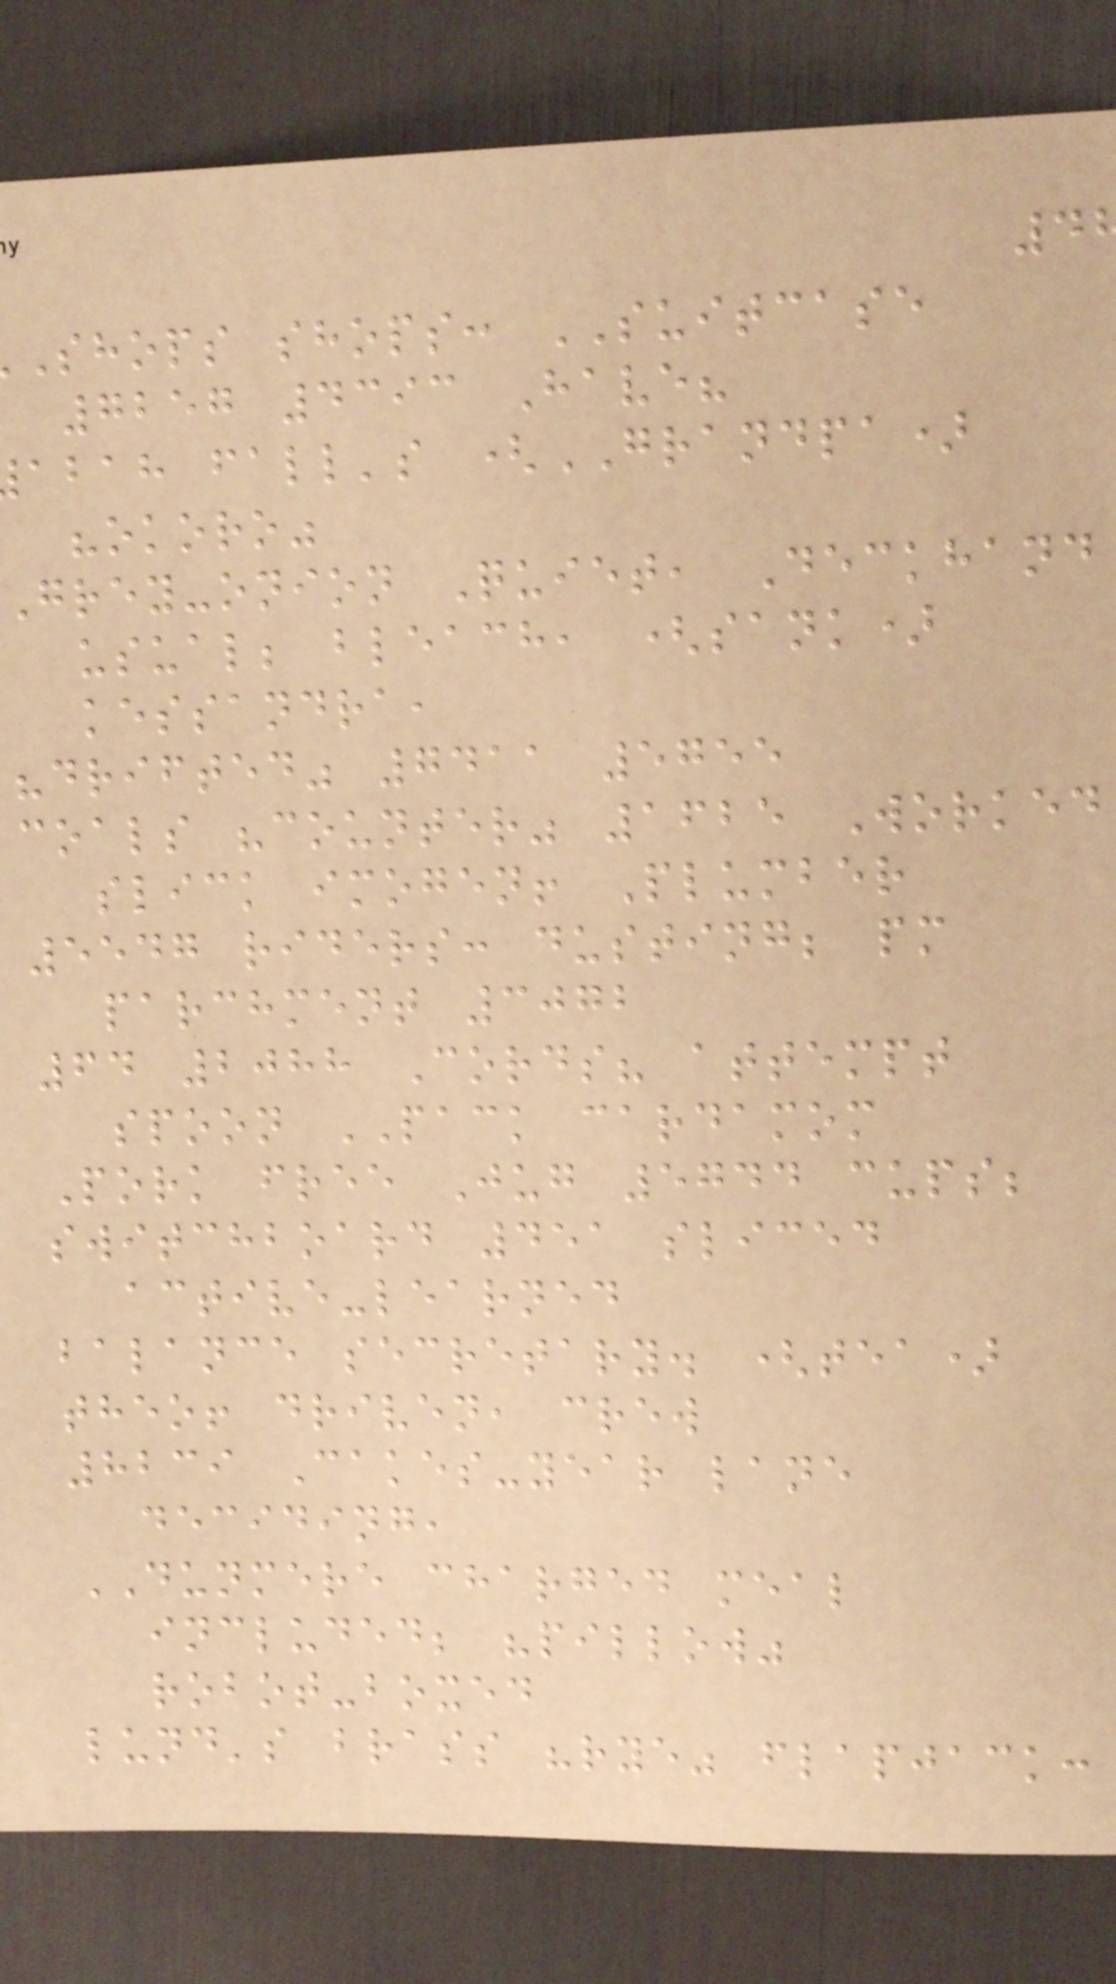shops shops: SUITCASE
7257 4393 Have?
abah fall's (GRANDPA)
"okoro"
Grey-onion Quiet, Deckhand
usual; bleach, (sank)
kessandra,
"drifted" 7411 5755
coals "counter" 1625 Worked
slick imogen! Plumber
5547 riders: dusting; pm
parchment 3072
64 2088 Cords? attempt
spoon PACK cardamom
Pork free Jug 5744 cups;
switchboard 451 sliced
active-learned
balance secretary. (tea)
theo! driven, crew
8239 Cakes-year lane
deciding,
DUNMERE charged meal
included; "pillow"
robot-boxed
lund's brass "rye" flapjack:
